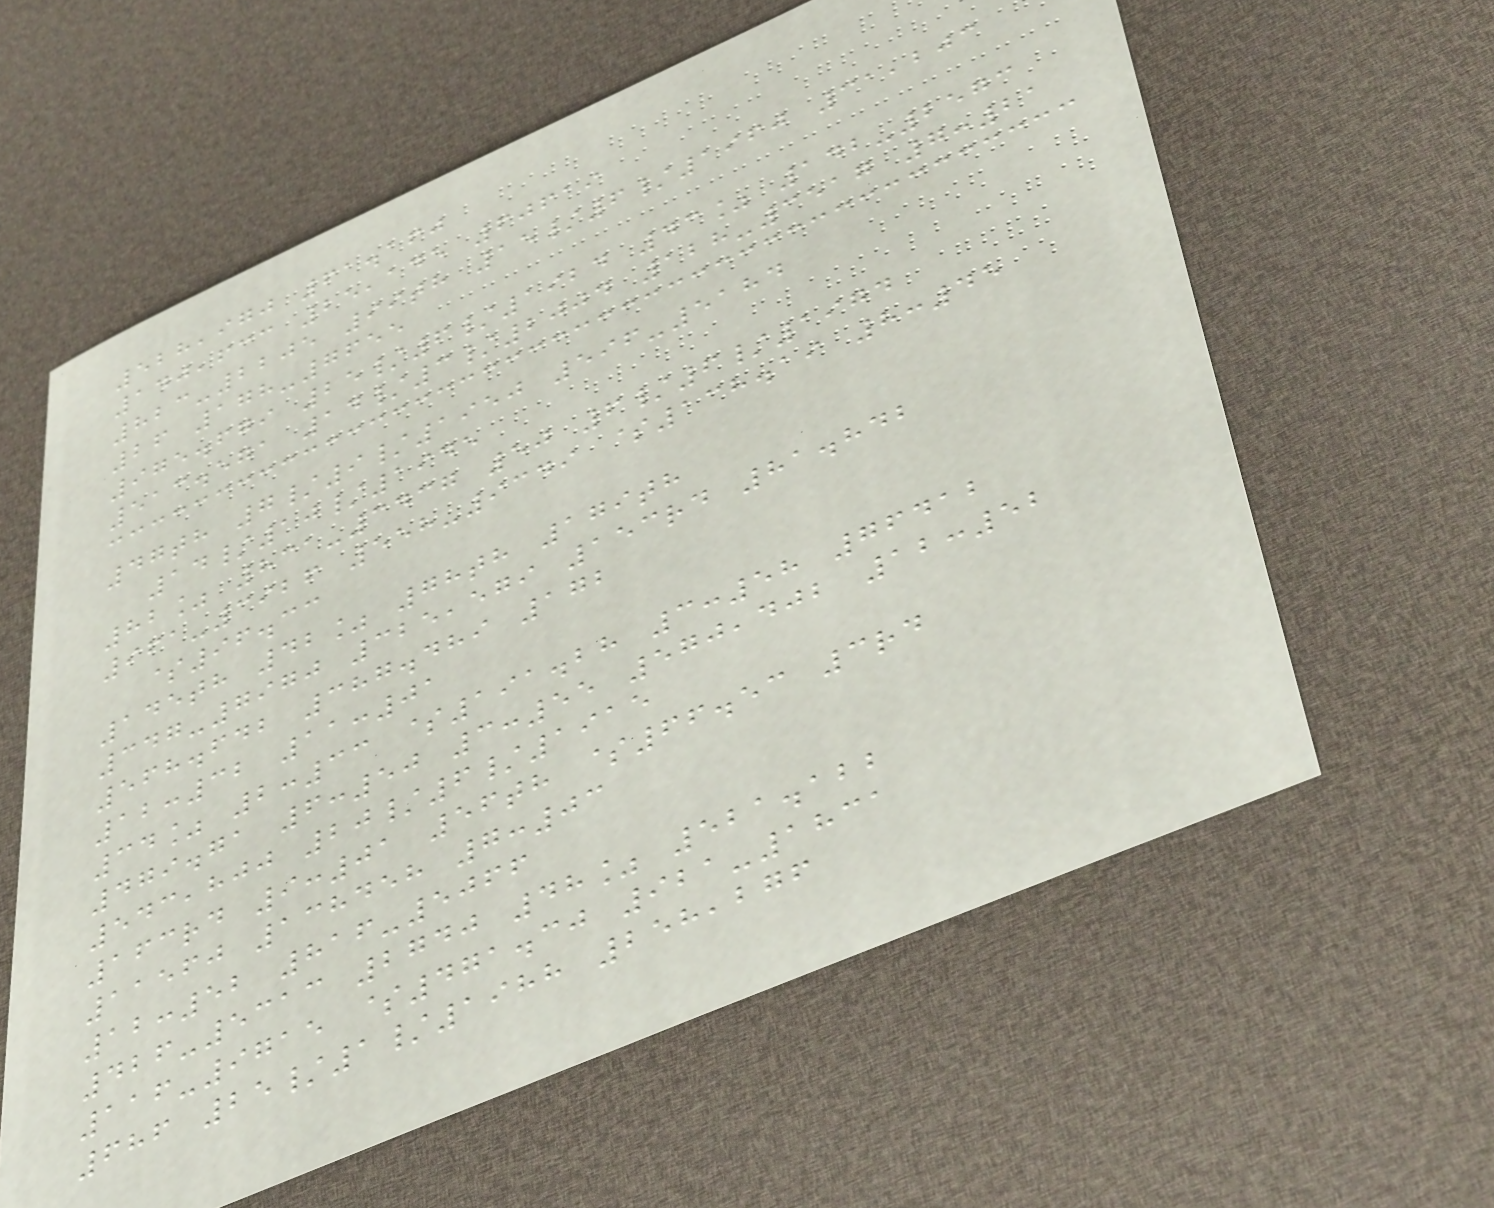528,970 61.160
140,633 25,145 60619
823-2205 99th 15/6/1960 31,203
26 178-7655
975.679 25/6/1924 43% 142-2573
513.571 14/3/2004 128-3517 7:21
47th 7/9/1950 596-5184
14/10/1945
82% 831-3437 50 6/6/1974
961-3926 558-9349 $138.19 8:45
$96.33
145th 42% 78th 179th
347-7970 325,579 153rd 81.842
568.642 387.489 172
12:32 11:01
34% 2:33 $191.28 3:58 76412
479.71 6:50 3:55 570,402 12:52
543,800 20/6/1915
163rd 9:01 56th $66.53 3rd
11560 138458 7:03
12:52 816-5066
426-5313 2740 48% 521.122
116-9715 $471.30 921-1831
686 25/1/1988 258,276
